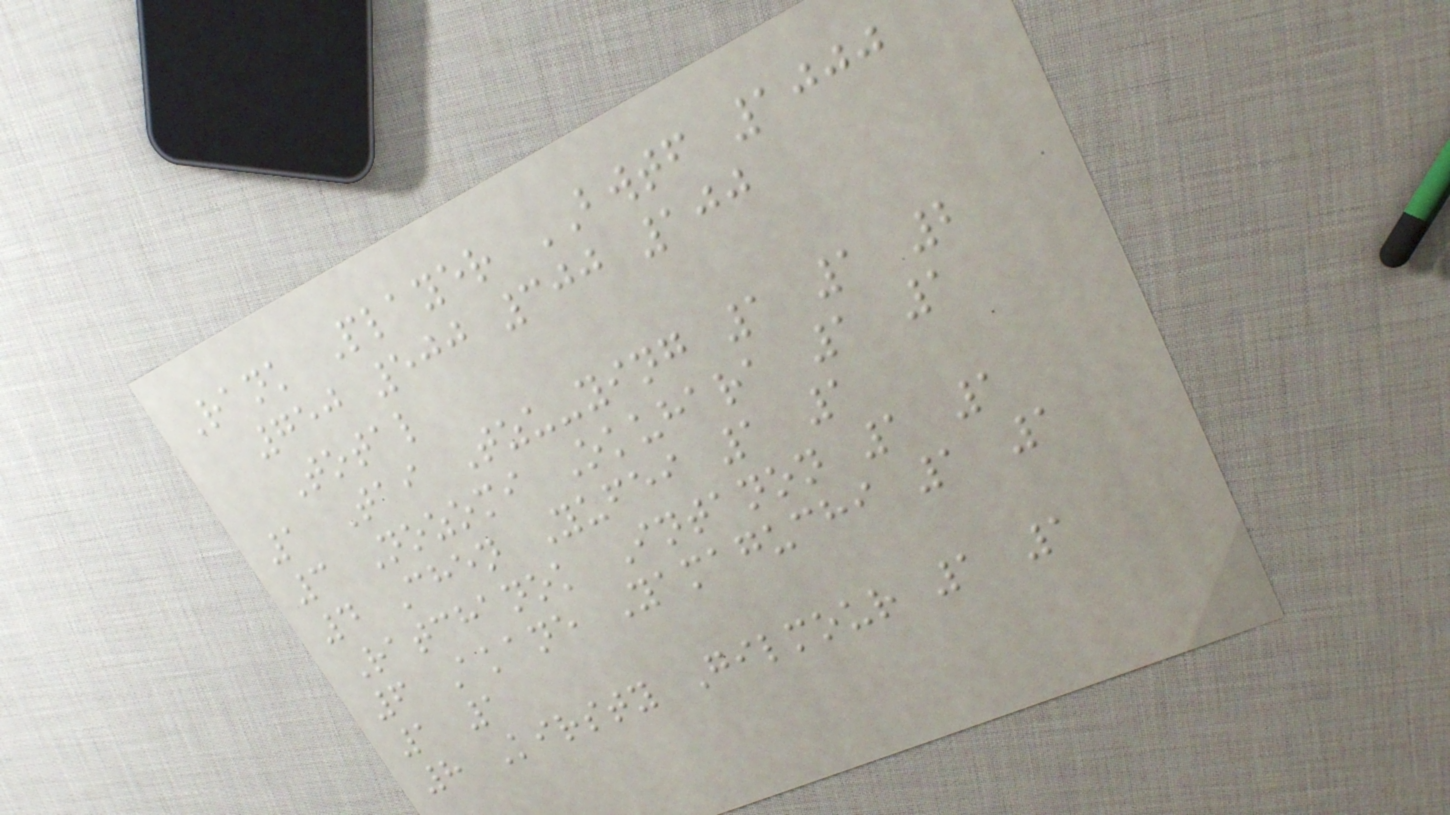Rank Player BWTF 1000
750 500 300 100
Total
1 Tai Tzu-ying 1 1 2
3 Nozomi Okuhara 1 1
4 Chen Yufei 1 1
Ratchanok Intanon 1 1
6 Akane Yamaguchi 1 1
1 1
8 Kirsty Gilmour 1 1
